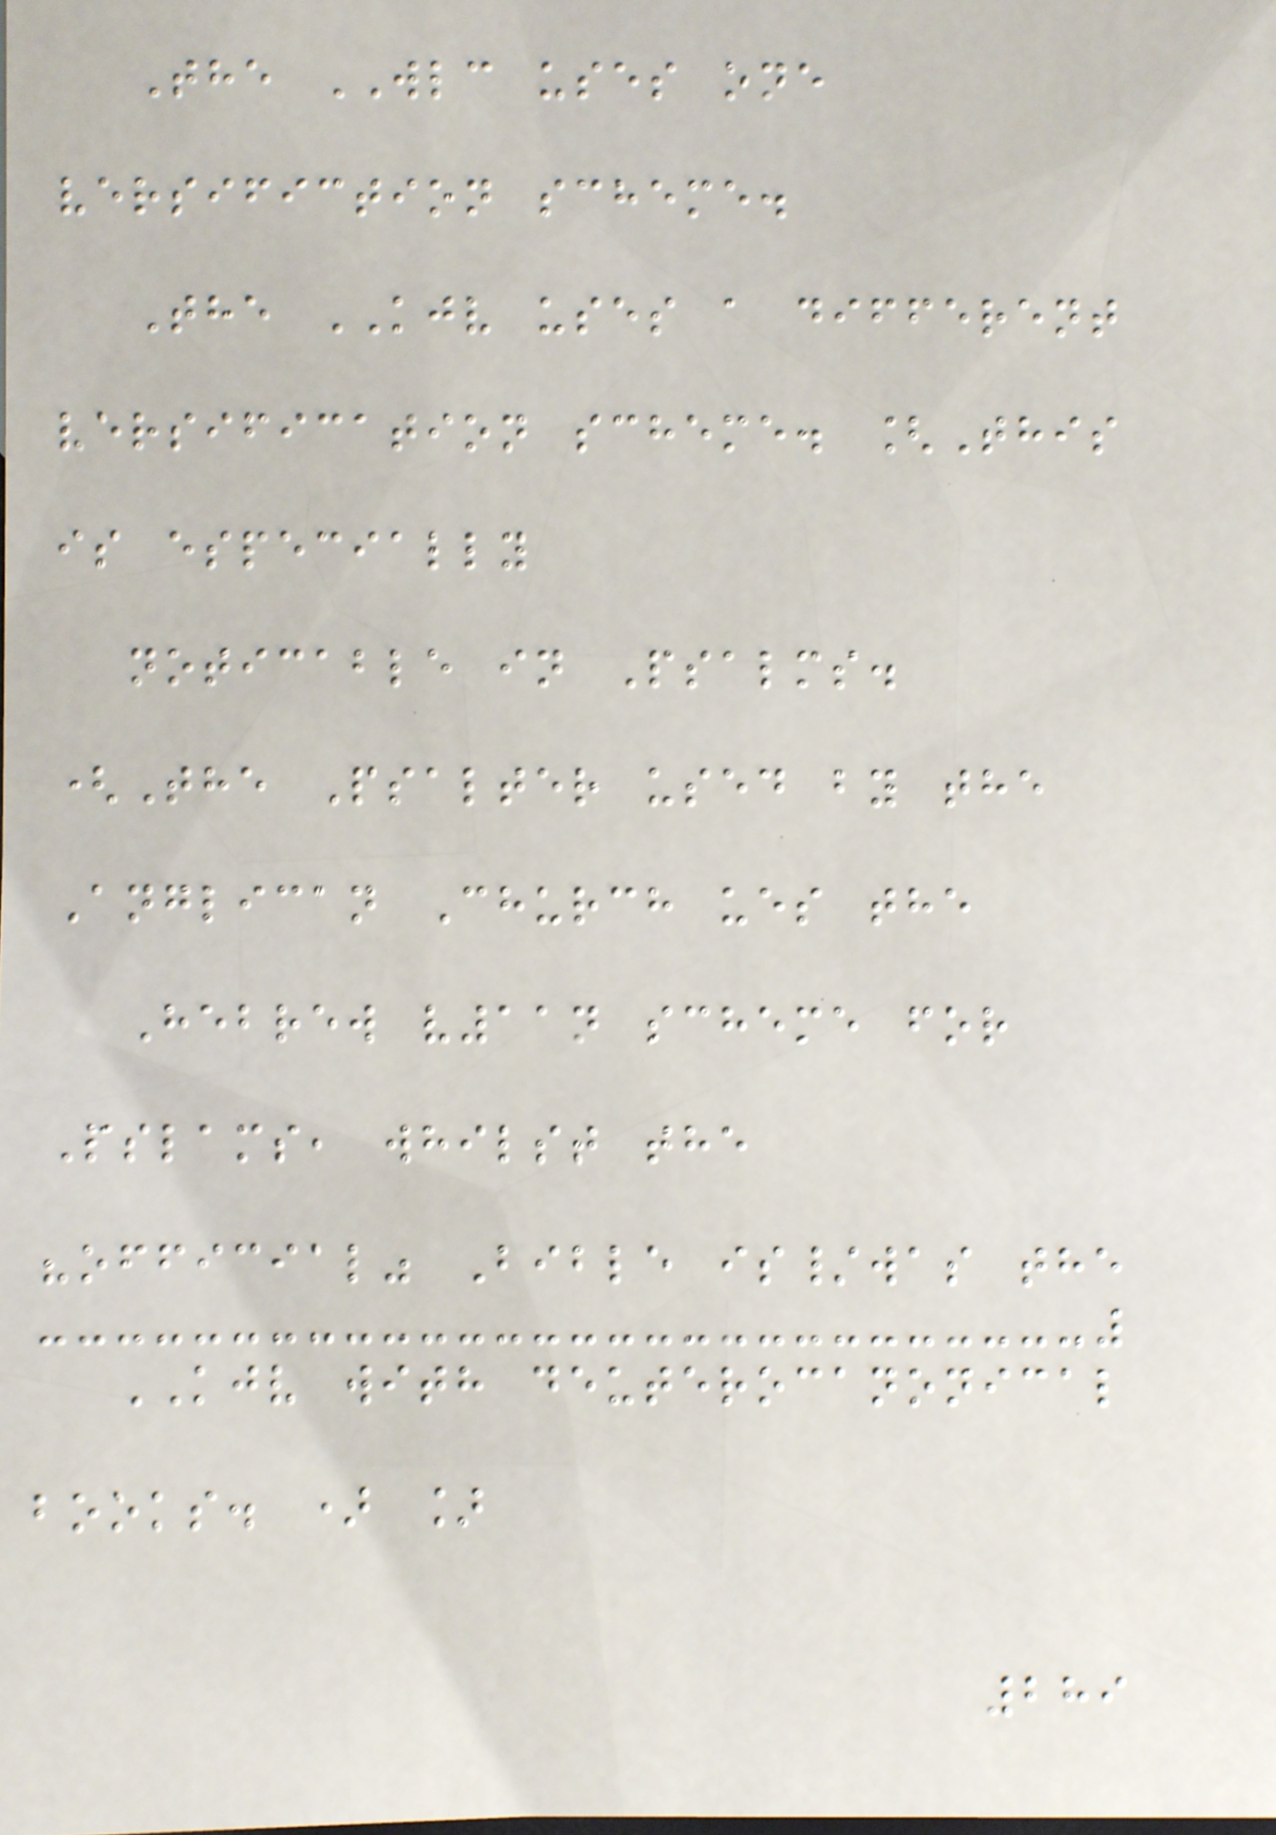The WLC uses one
versifiction scheme.
The KJV uses a different
versification scheme. [This
is especially
noticable in Psalms.
(The Psalter used by the
Anglican Church ues the
Hebrew v11n scheme for
Pslams, whilst the
"official" Bible is/was the
KJV with deuterocanonical
books. ) ]
289
